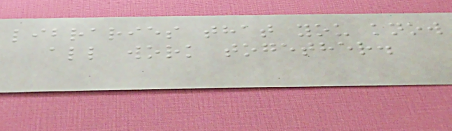libraries that you know
all work together.
